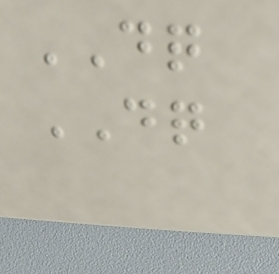DQ
DQ
